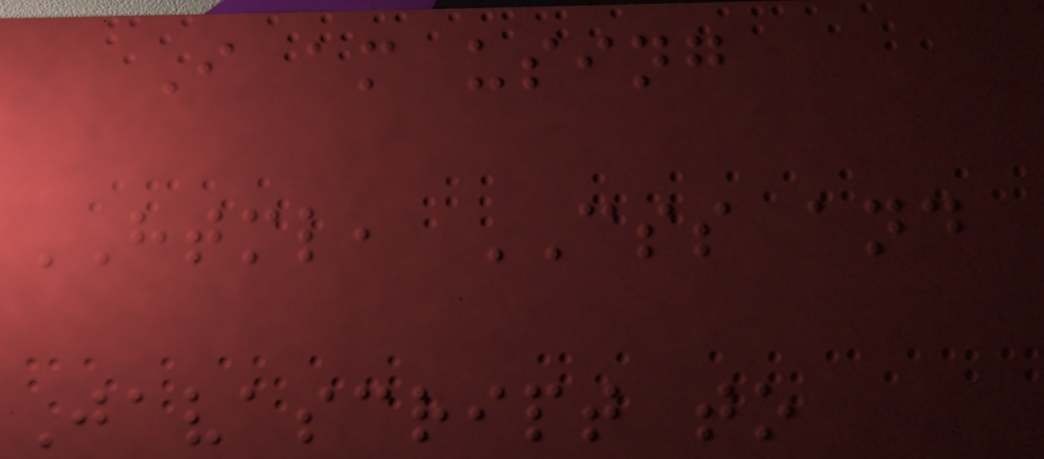I am using
HTML, CSS and
Javascript to
